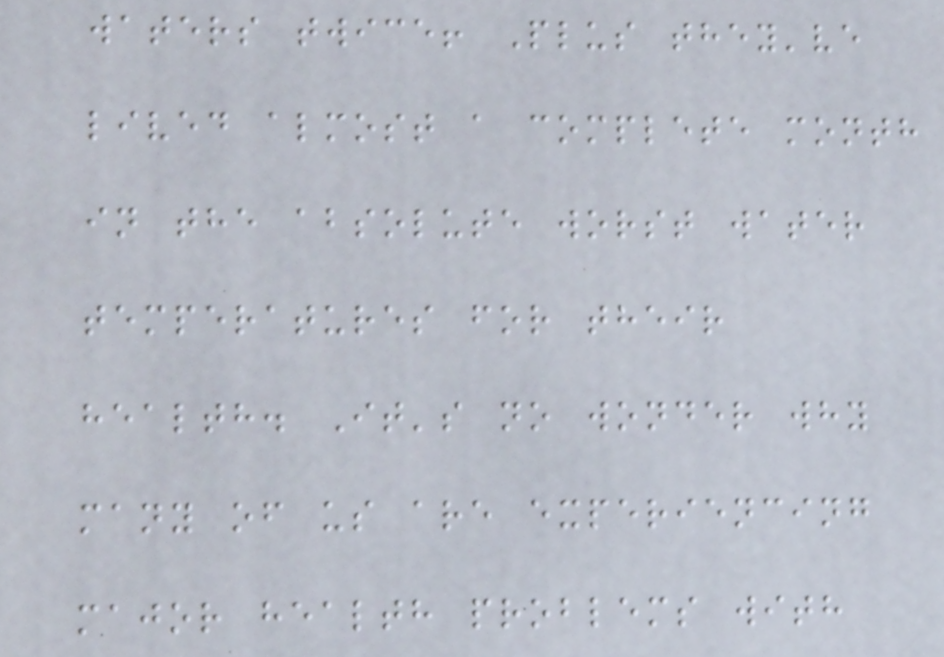waters twice! Plus they've
lived almost a complete month
in the absolute worst water
temperatures for their
health. It's no wonder why
many of us are experiencing
major health problems with
